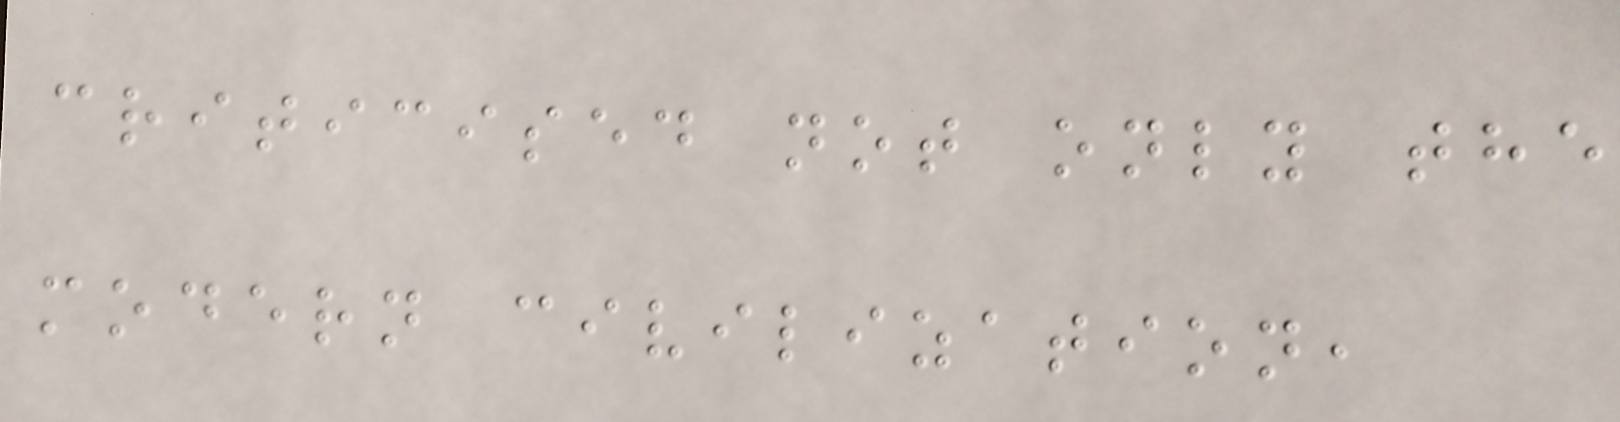criticised not only the
modern civilization,
